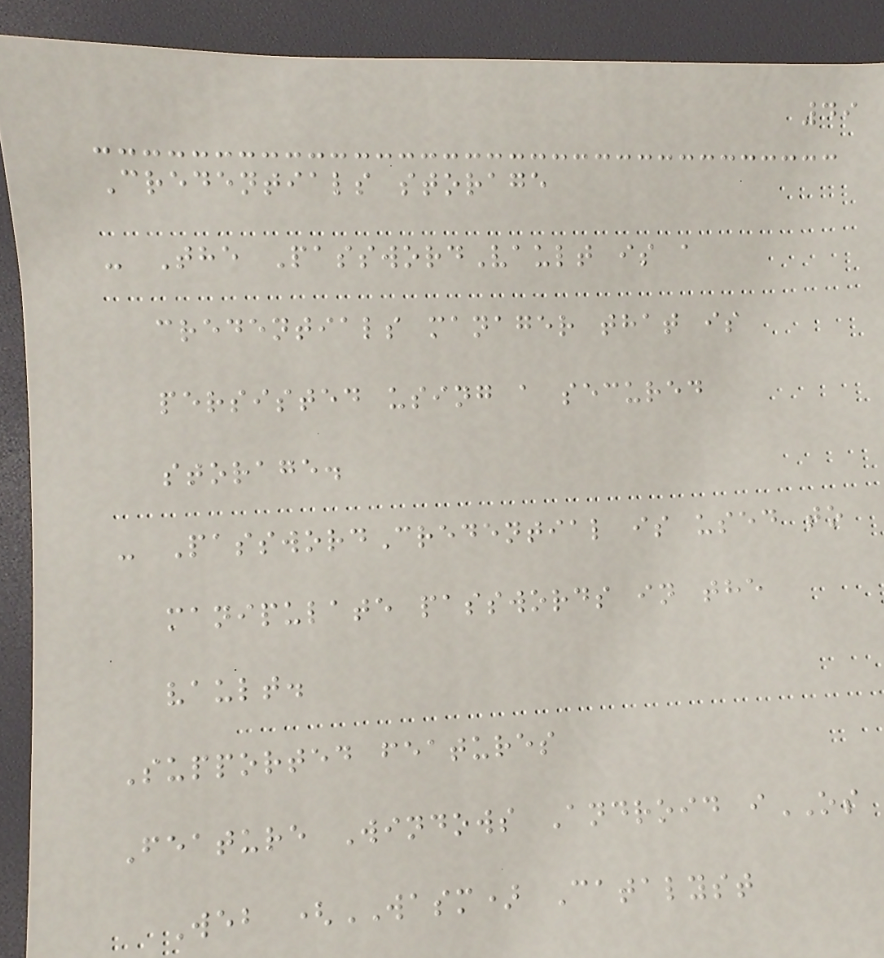49
Credentials storage
- The PasswordVault is a
credentials manager that is
persisted using a secured
storage.
- PasswordCredential is used to
manipulate passwords in the
vault.
Supported features
Feature Windows Android iOS
Web (WASM) Catalyst
